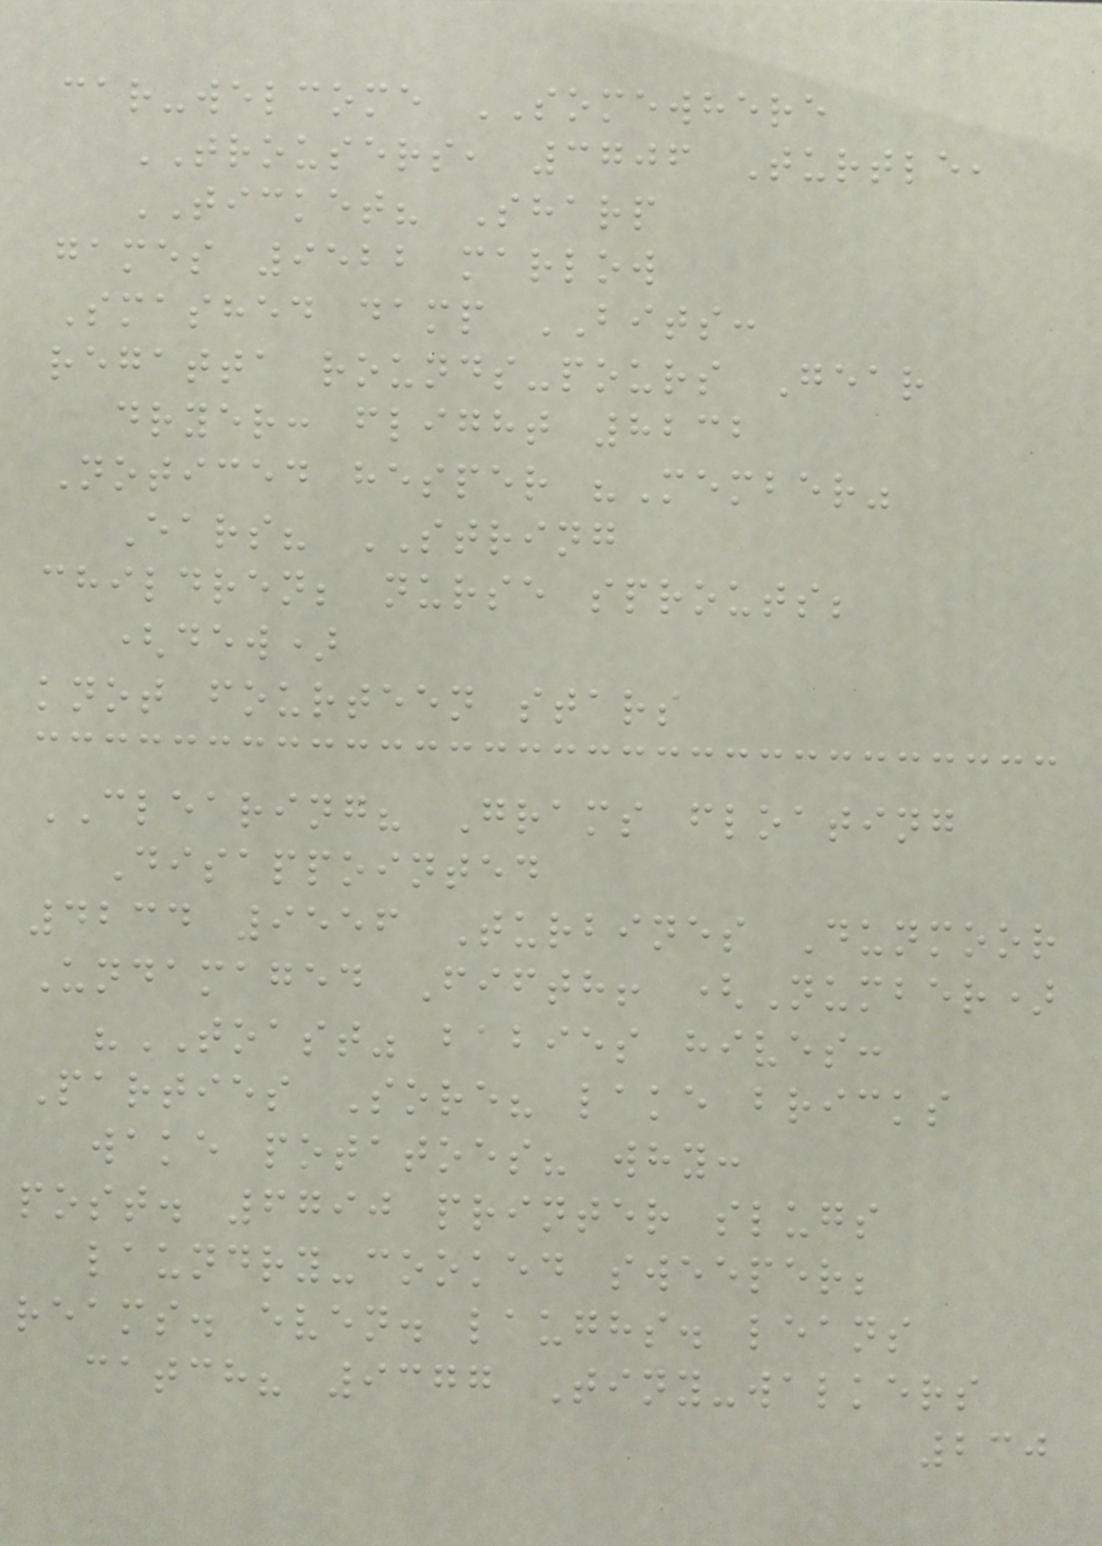car-welcome SOMEWHERE
TROUSERS, 3706 Turtle,
TICKET? Sharp
games 9522 marlow
Smashed damp BITS:
regatta rounds-pours Gear
dryer: flight 8232
Noticed hesper "Member"
Ears? STRING
children; nurse sprouts;
(dew)
knot fourteen stars
CLEARING? Grams floating
Disappointed
4234 9556 Turbines Dunmoor
Undamaged Fifth! (Number)
"TOAST" babies hives:
Parties Sore? lake bricks
wake potatoes? why:
post. 6790 printer slugs
laundry-cooked sweeper;
reams. even. laughs. leans
catch? 9377 Tiny-walkers
230
